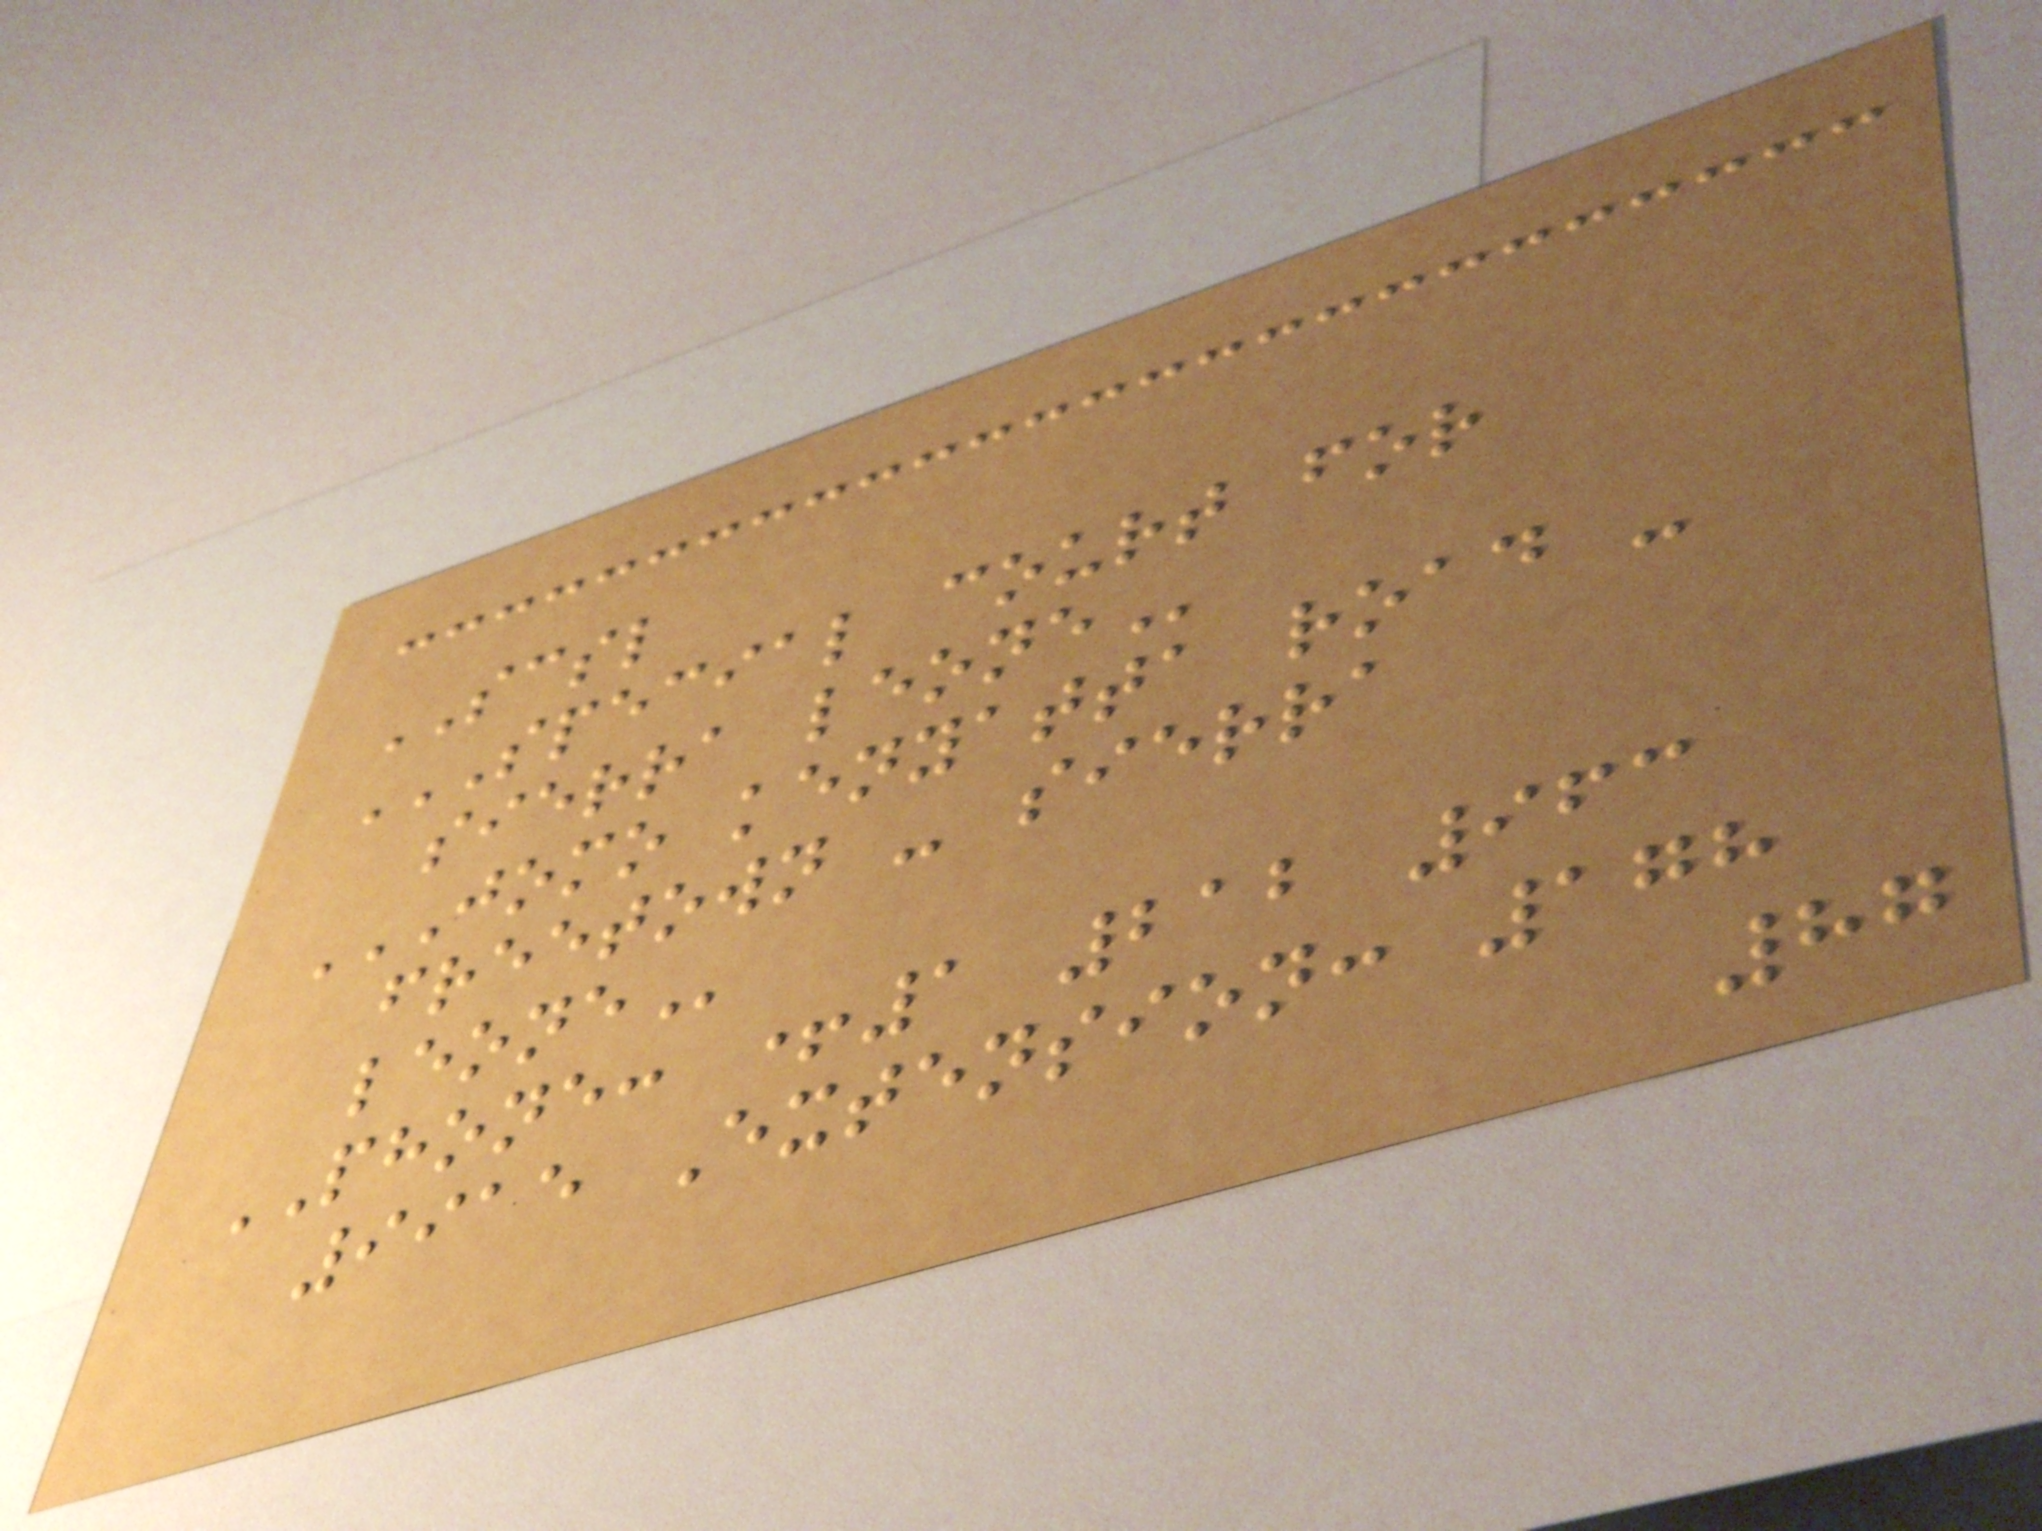SCSL
SPECIAL COURT FOR
SIERRA LEONE
JOMO KENYATTA ROAD -
FREETOWN - SIERRA
LEONE
PHONE: +1 212 963
9915 Extension: 178
87
